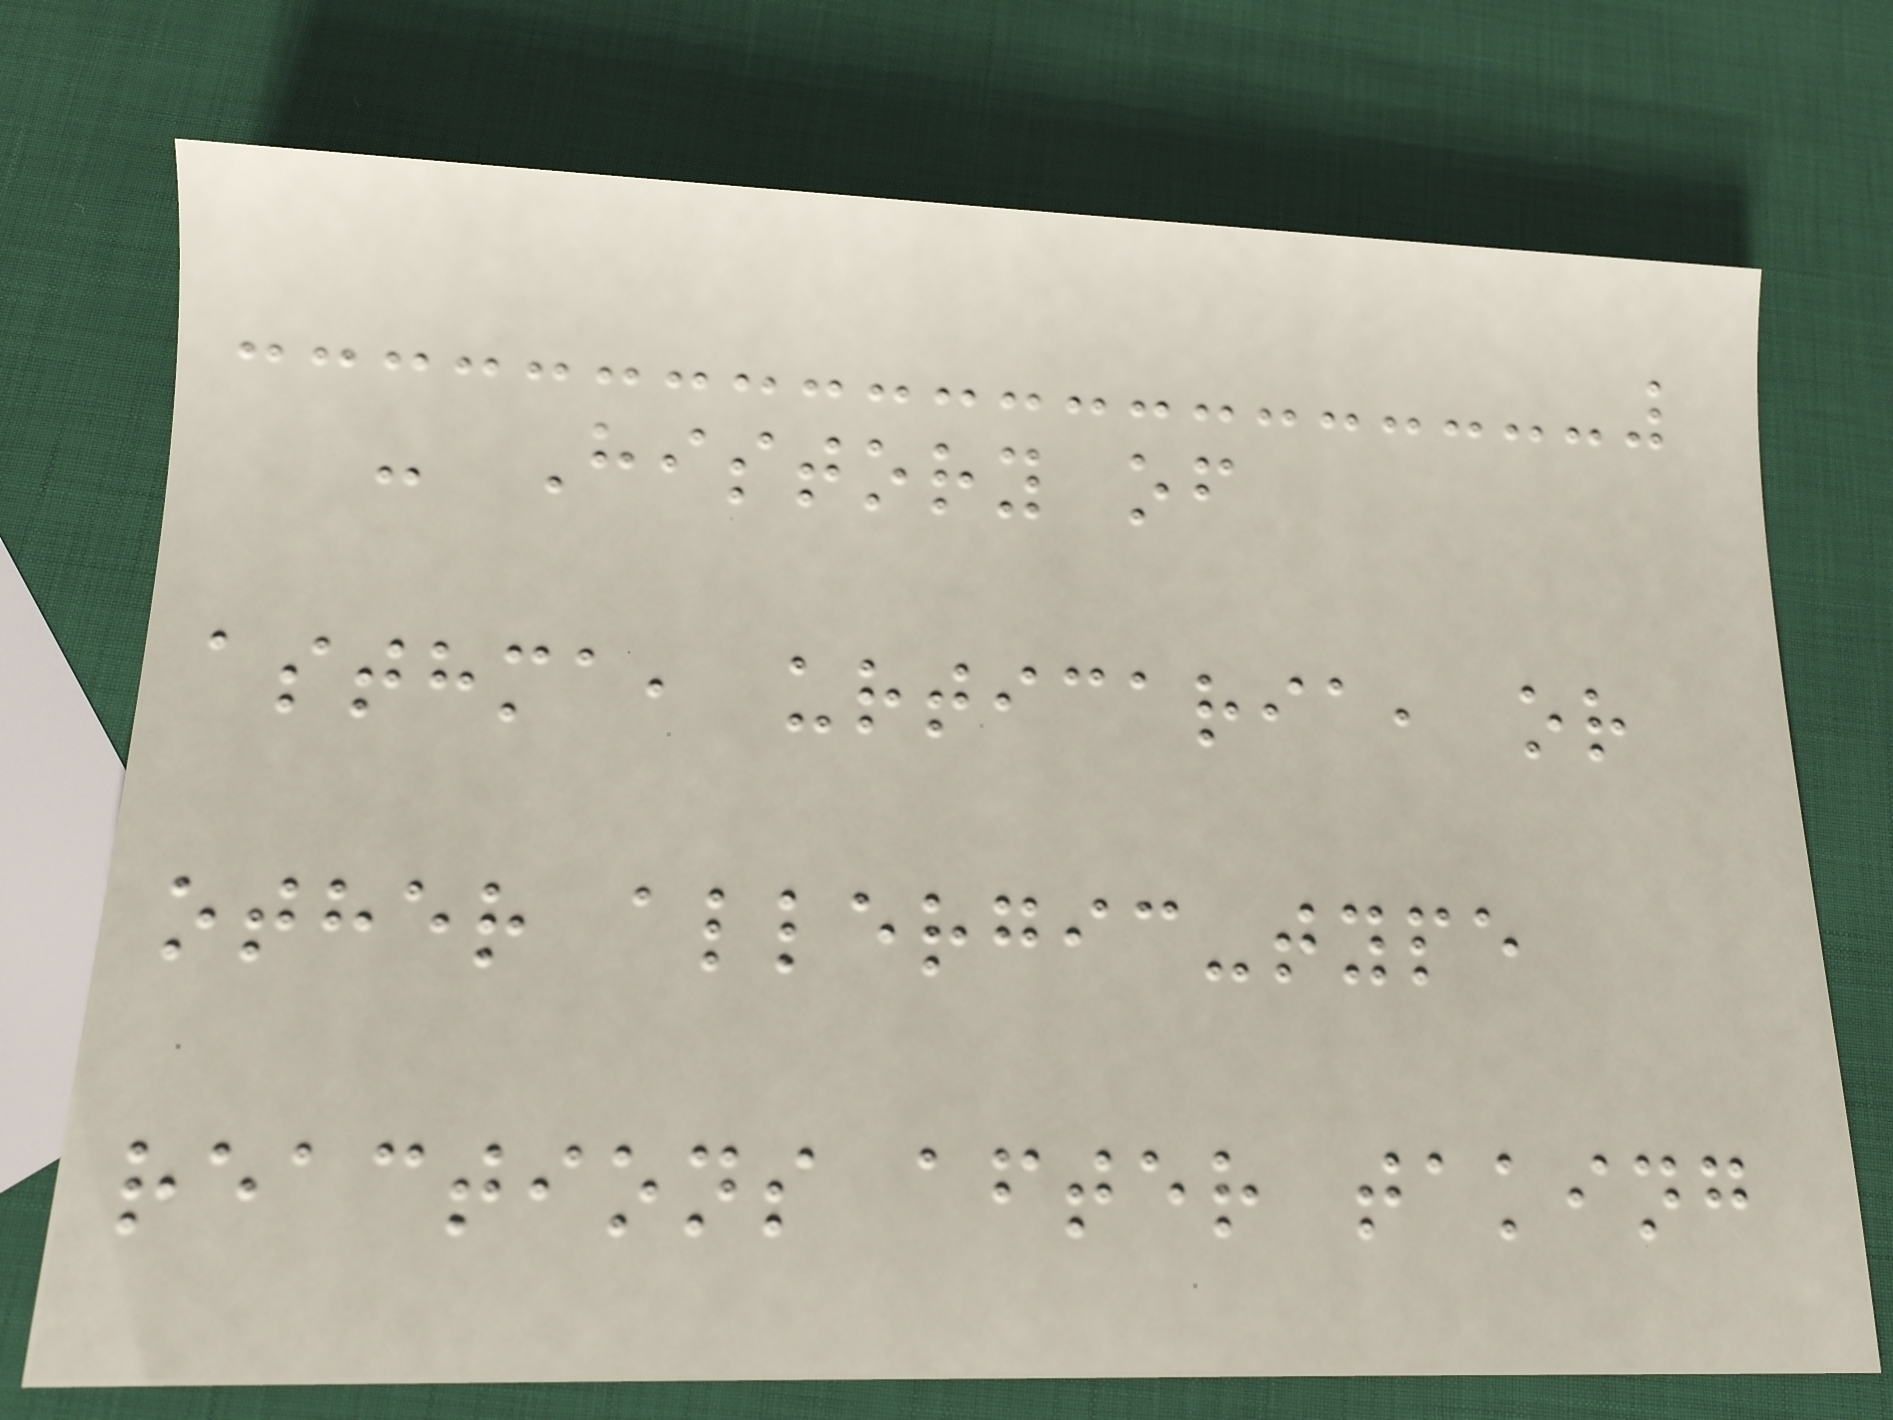- History of
asthma, urticaria, or
other allergic-type
reactions after taking
